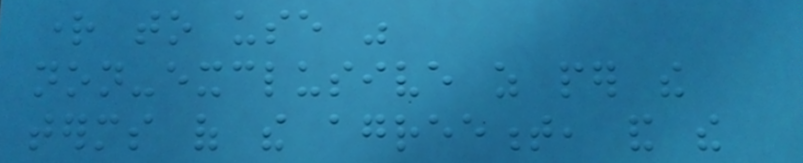right to use was
non-exclusive as per the
terms of the agreement, and the
